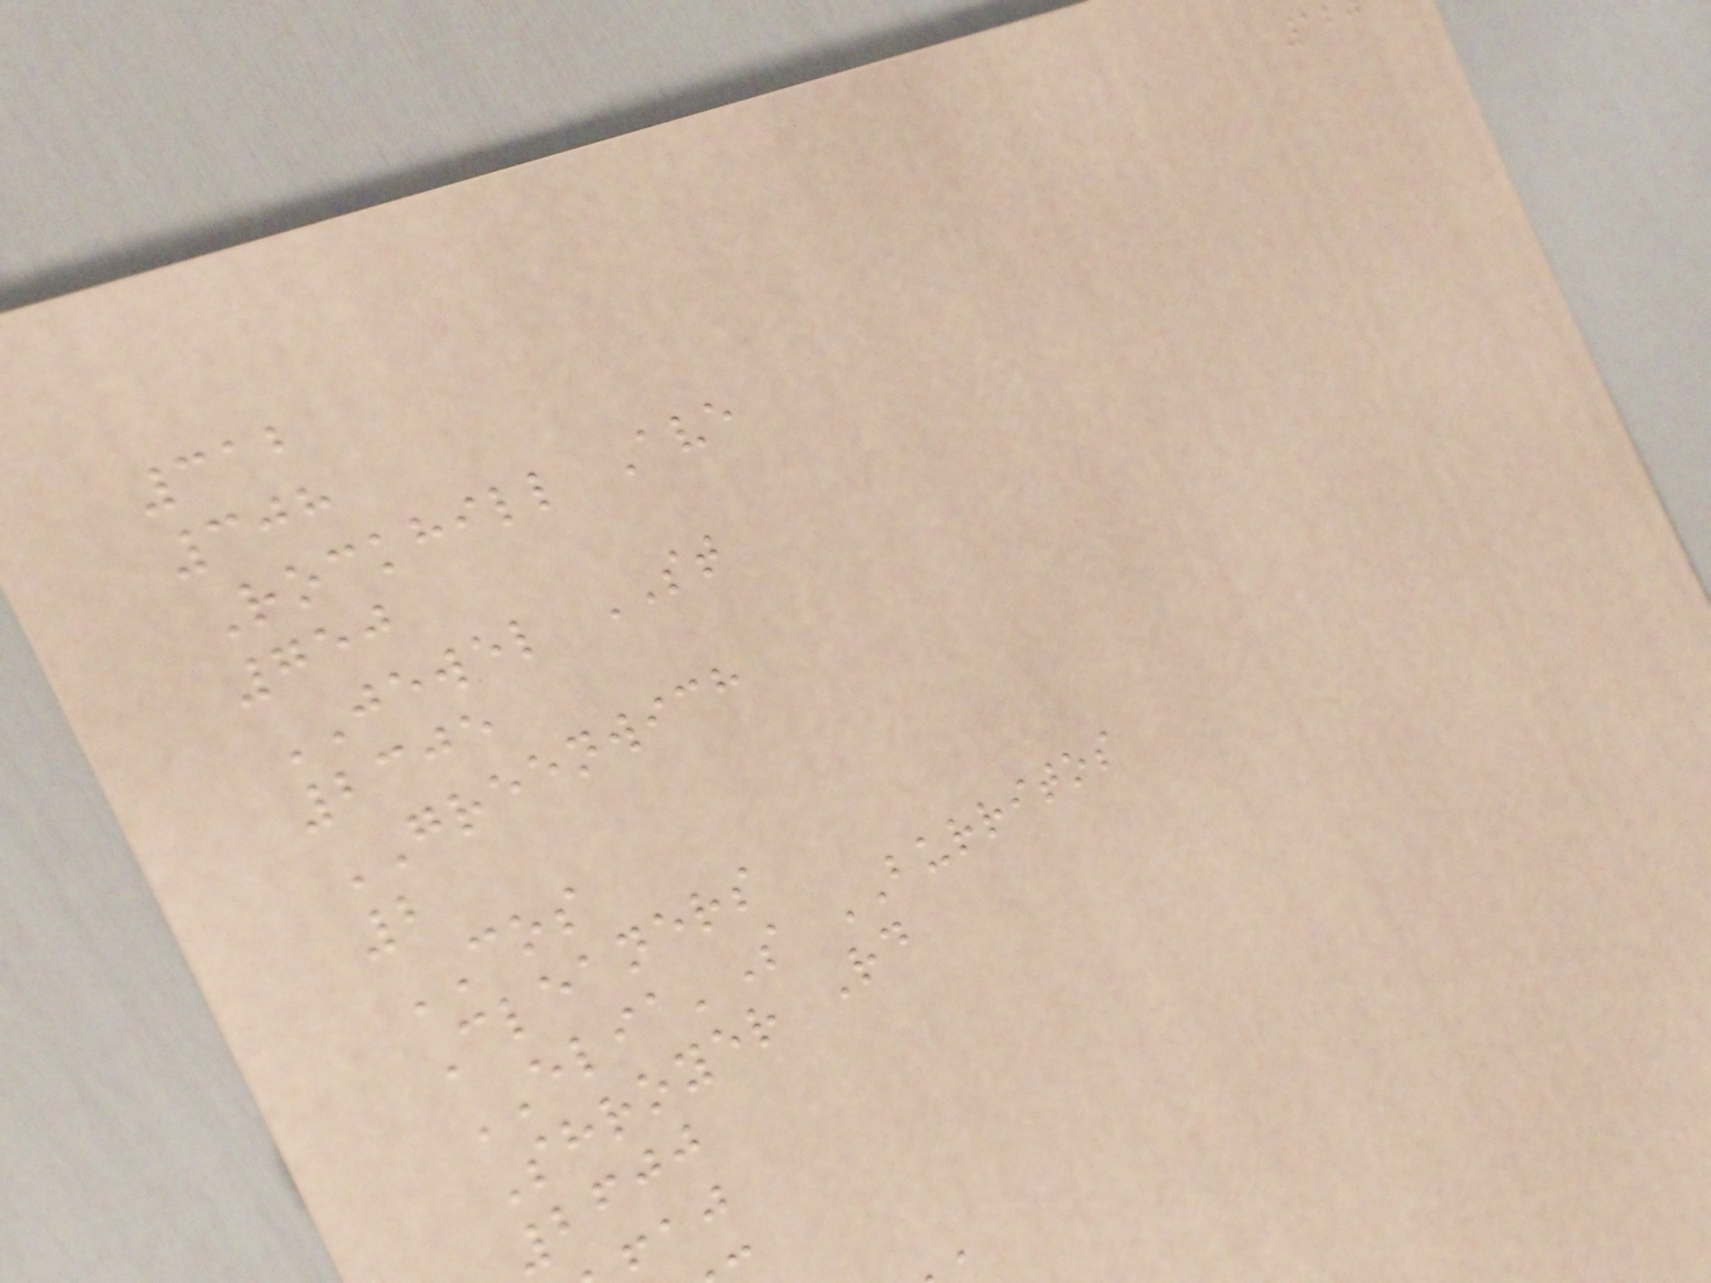312
308
Rockhill Ave
750
JEWEL ST
2305
GREENWICH
2
COS
Cleaners
ELIA'S BURRITOS
Shroyer Rd
2600
